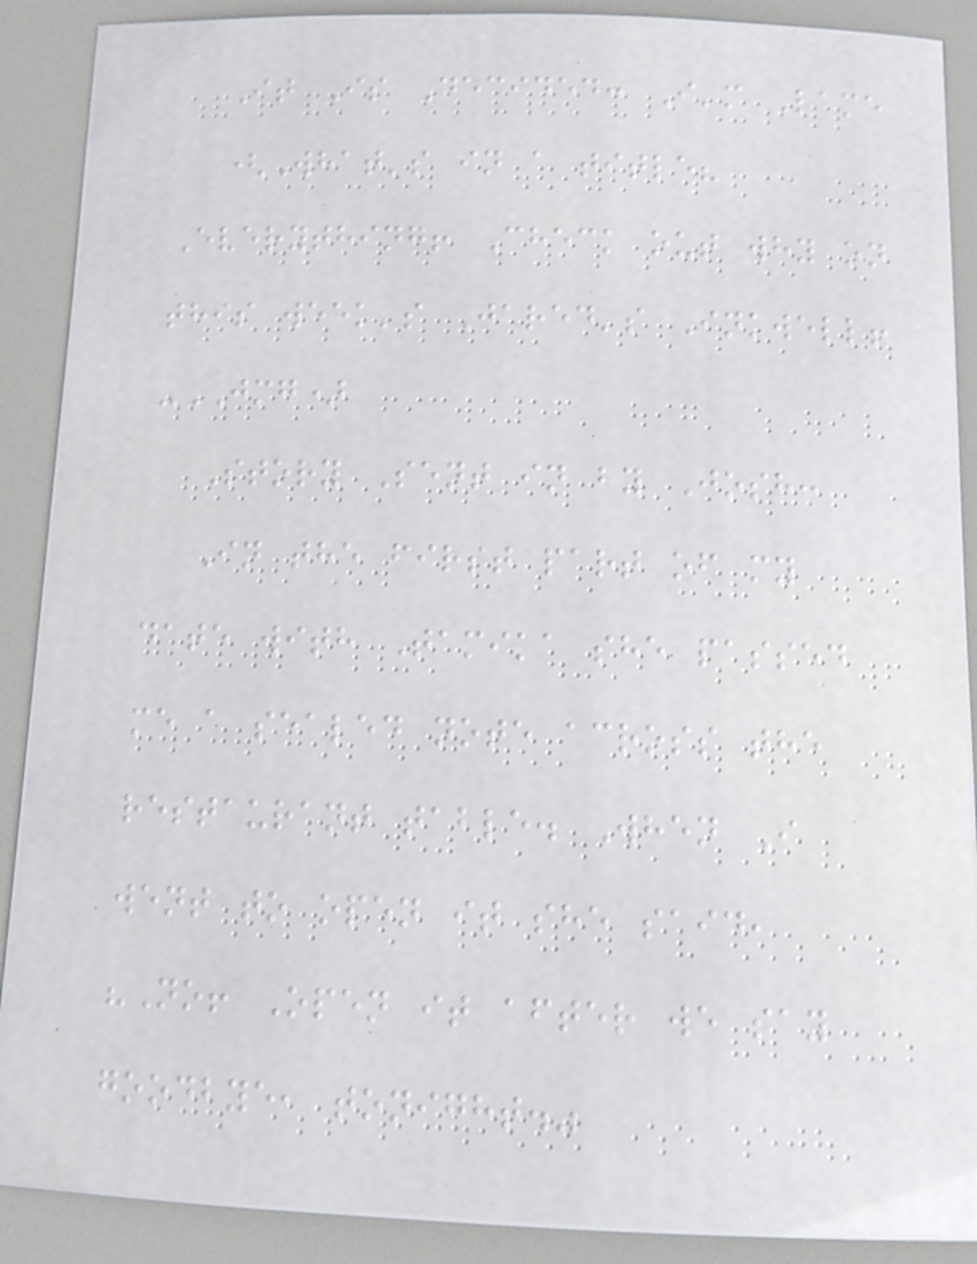It Is Decided: I'm Lame
(What's in a title?
Everything! Check out why on
this week's Jared's Inkwell!
-JMG)
Story Sent in by Josh:
In the first part of my
date with Tamika she passed
me a sealed note across the
restaurant table. When I
went to open it she said,
"No! Open it after we say
goodbye, tonight."
